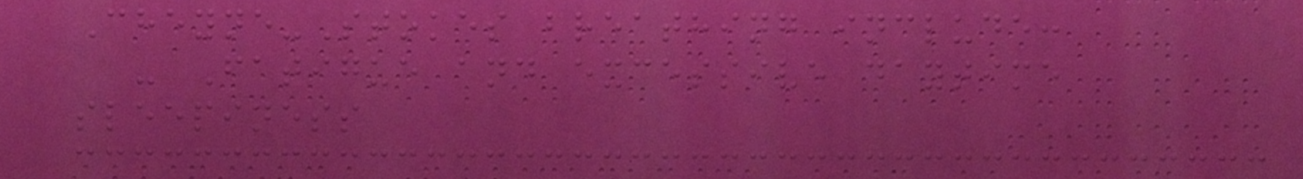Cheyne-Stokes breathing include:
- Fatigue and excessive daytime
sleepiness
